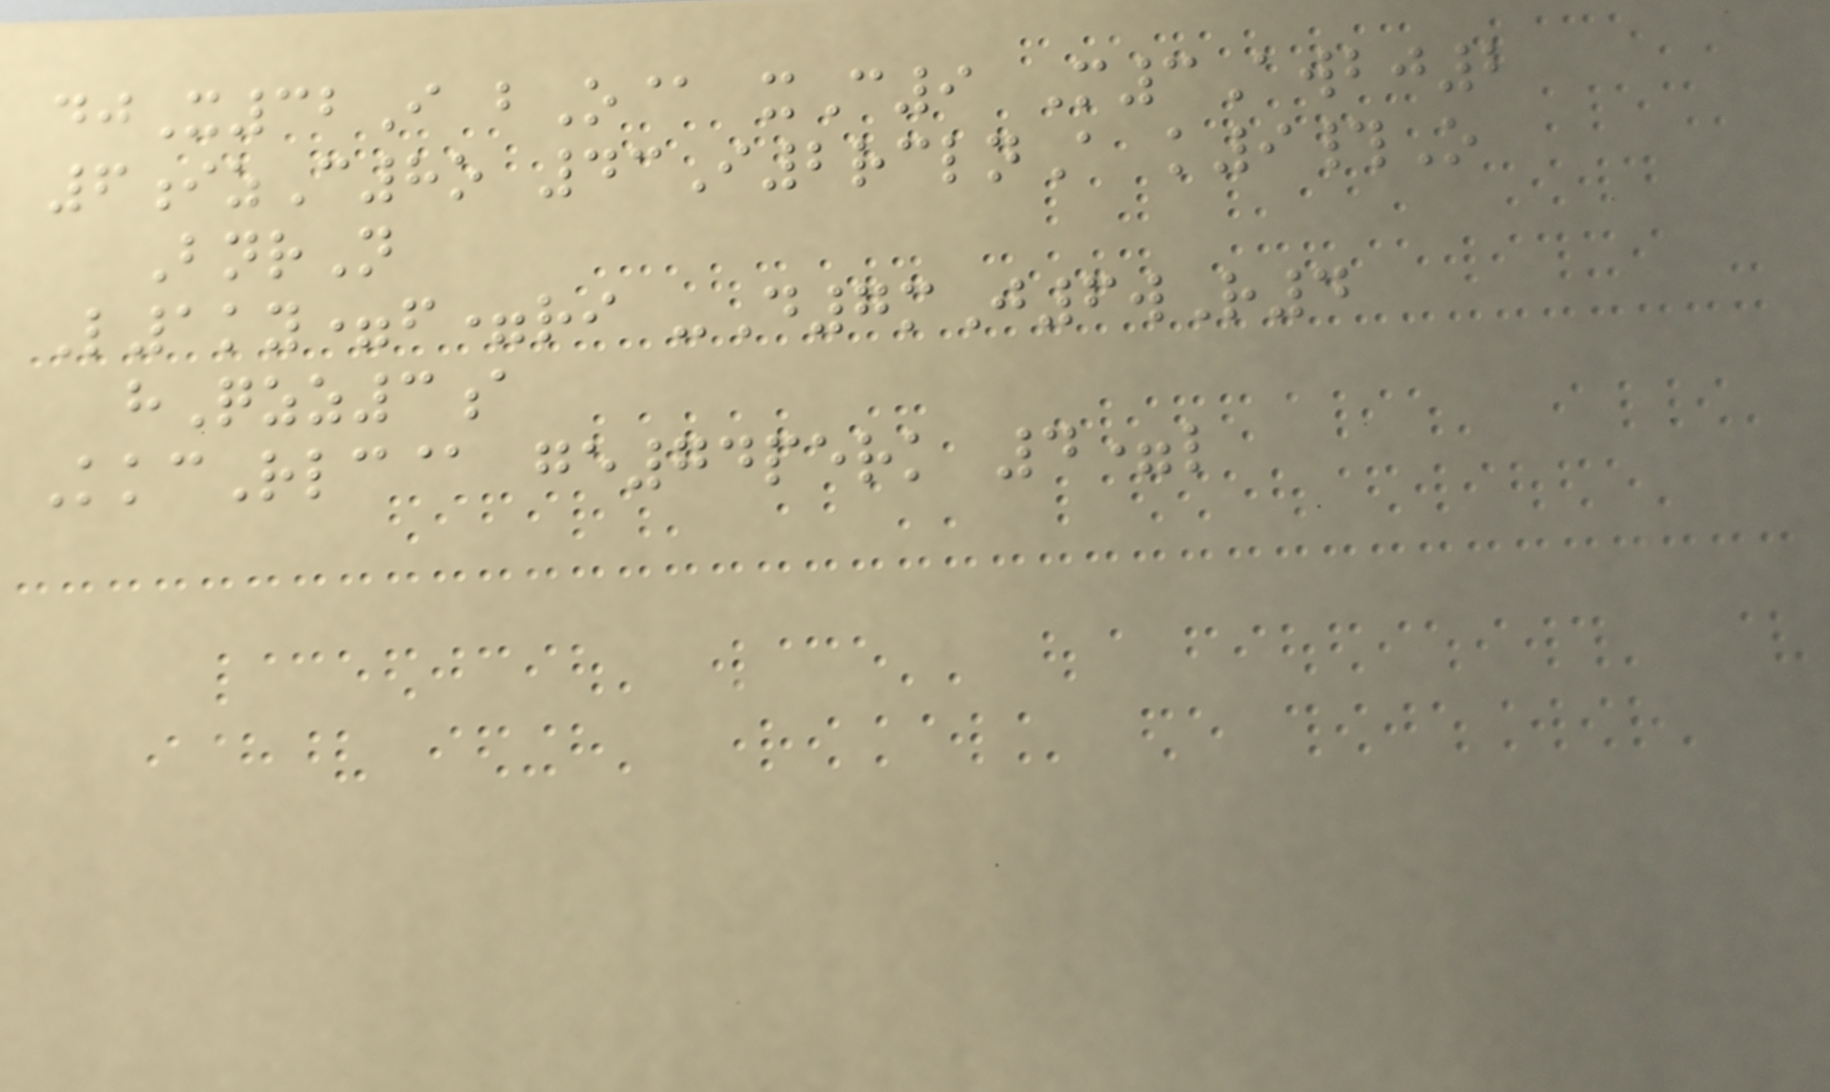djX32I bO@ xC9 M3Awbj2
6izC8o 43I2rclnA k9#O
BnrN
L1ky=f=ri -D7mJ6wR4
hQzz3a
KkcRlc@ ge74perk 4=l
